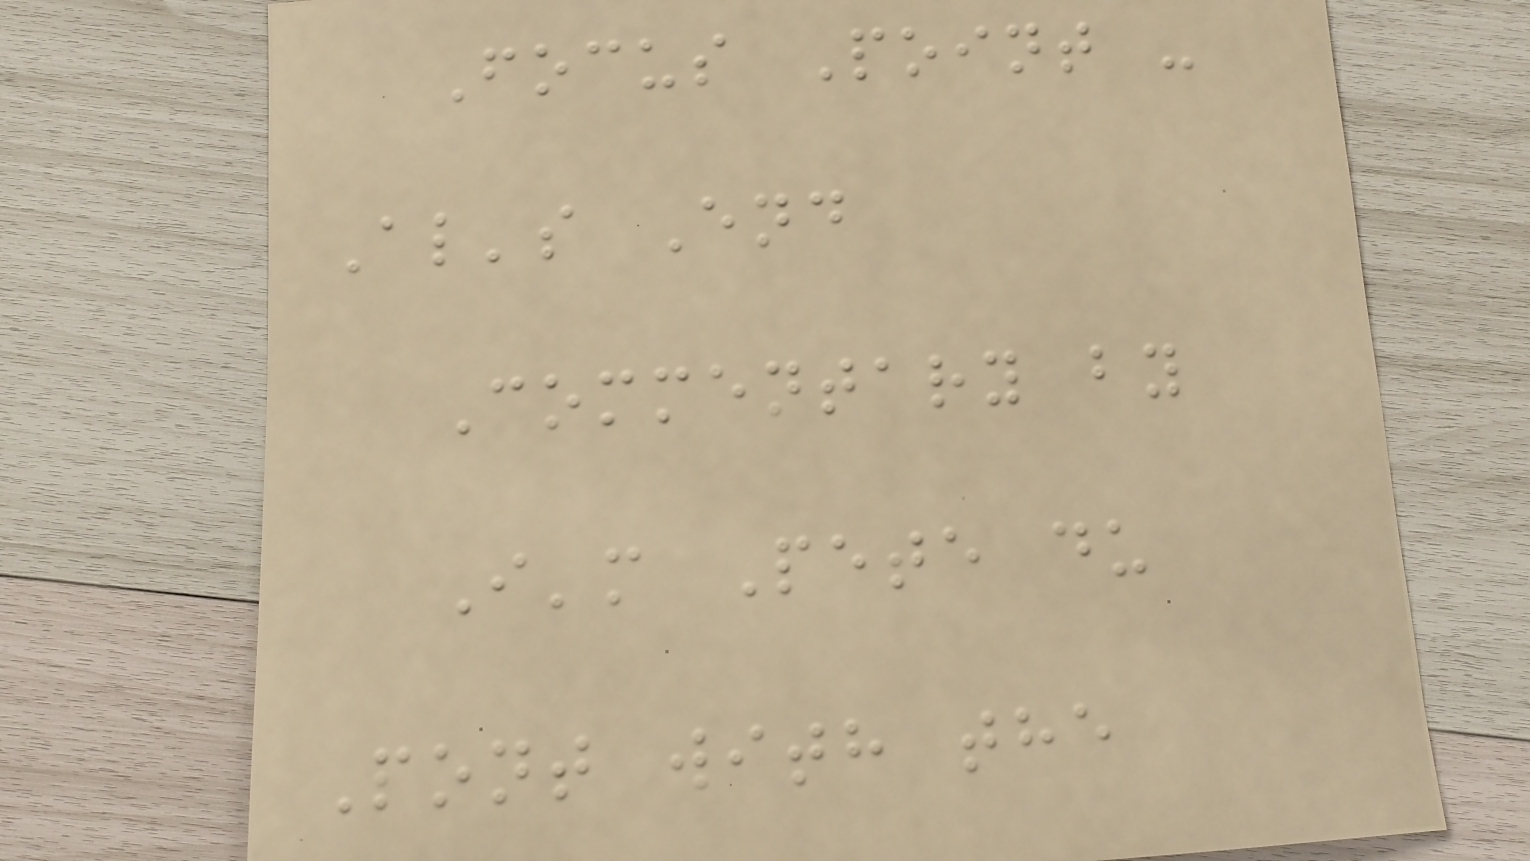Focus Point -
Al's End
Commentary by
I'm Pete du
Pont with the
